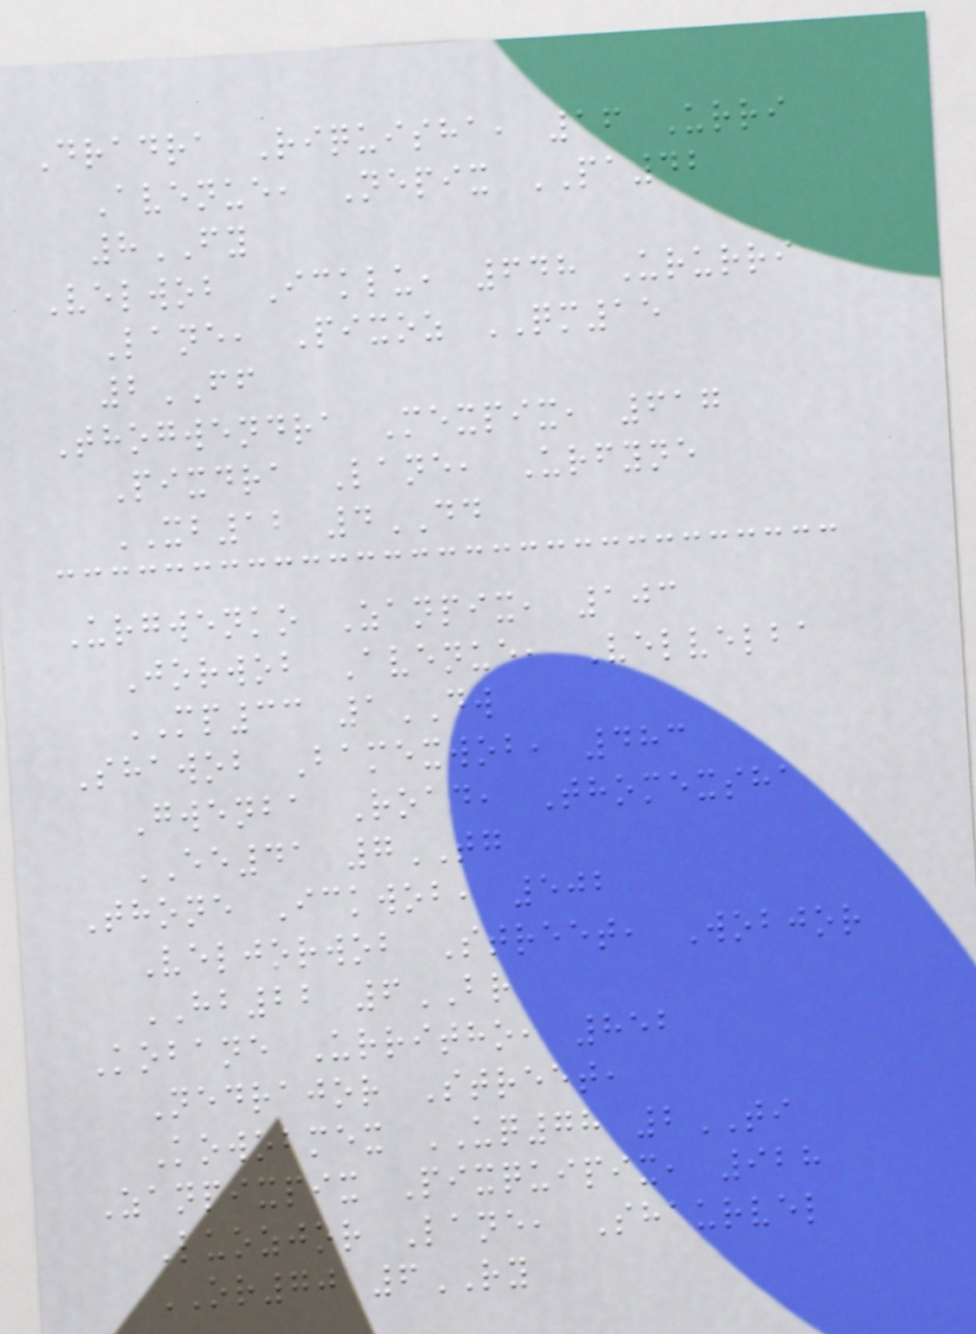Dradra Riquisha, 16 Urri
Avenue, Nepix PA42
8FY
Velwob Icklu, 648 Ururri
Lane, Pixoz QM15
2FF
Thogwendra Mexpix, 617
Pixdra Lane, Urfyne
XB12 4DD
Urgwenko Zanpix, 103
Jorwob Avenue, Velvelba
MP33 1DW
Shawob Bamexwob, 483
Gwenba Road, Thomexsha
EE41 7TG
Thone Ickwob, 502
Veljorwob Street, Wobjor
HB22 6BR
Kobane Urritho, 852
Nedrajor Street,
Kowobmex UQ78 2TI
Zanpixpix Pixquipix, 928
Luozjor Lane, Shaurvel
OR70 6RY
